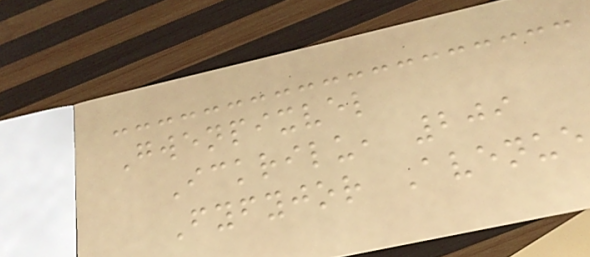Gwenpixvel
Ickrilu, 209
Fyfyjor Avenue
